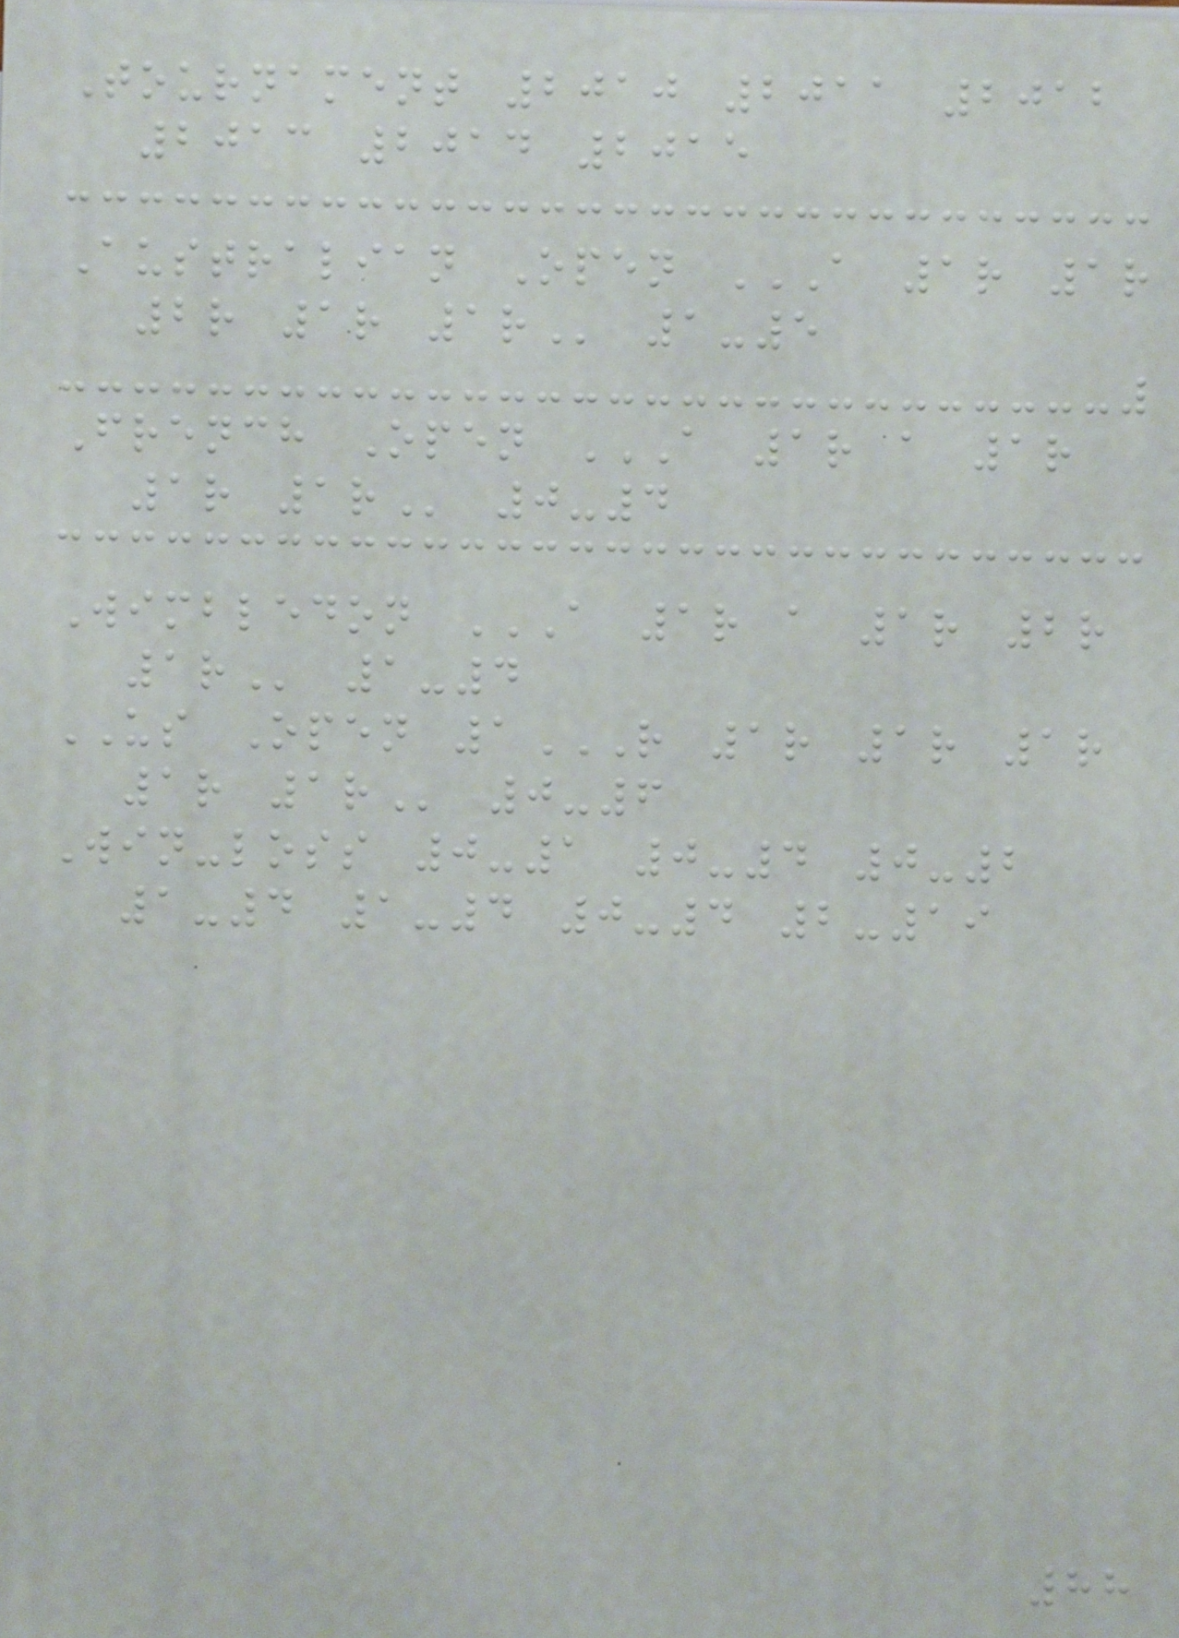Tournament 2010 2011 2012
2013 2014 2015
Australian Open A 1R 1R
2R 1R 1R 1-5
French Open A 1R A 1R
1R 1R 0-4
Wimbledon A 1R A 1R 2R
1R 1-4
US Open 1R 1R 1R 1R
1R 1R 0-6
Win-loss 0-1 0-4 0-2
1-4 1-4 0-4 2-19
88
